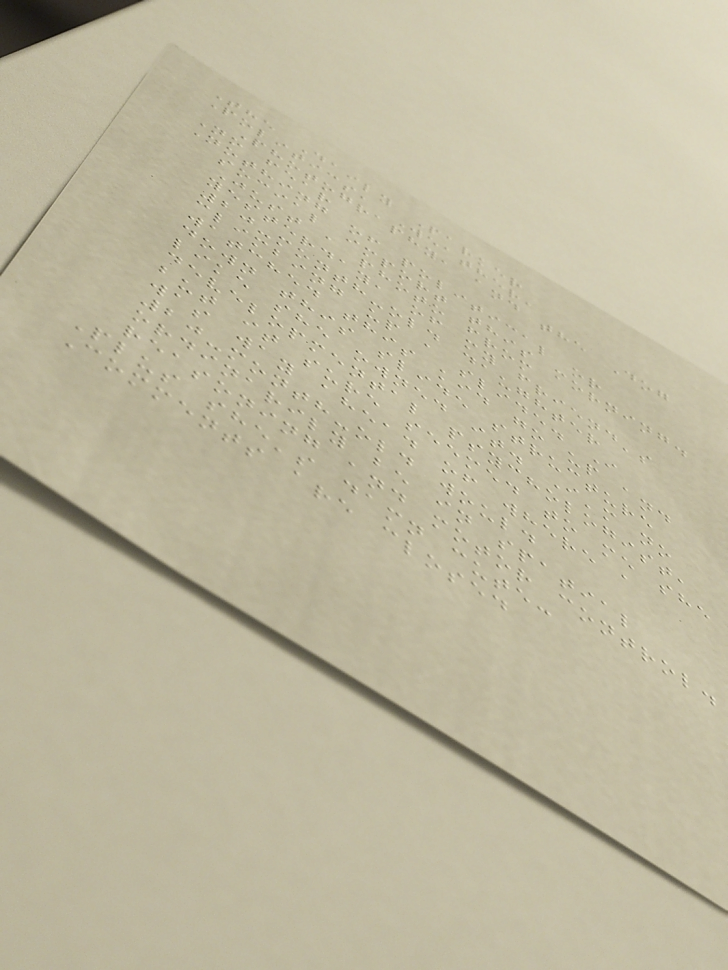The Daily Parker
Politics, Weather,
Photography, and the Dog
No fear
Nothing of political or
social import this morning.
Just a photo from
yesterday, of my friend's
20-month-old daughter
climbing up a slide. I
watched this kid go up and
down this slide structure
like she owned it. I'm no
developmental psychologist,
but it sure seemed to me she
was way ahead of where a
20-month-old would
ordinarily be in spatial
reasoning and motor control.
Plus she's damn cute:
Comments are closed
